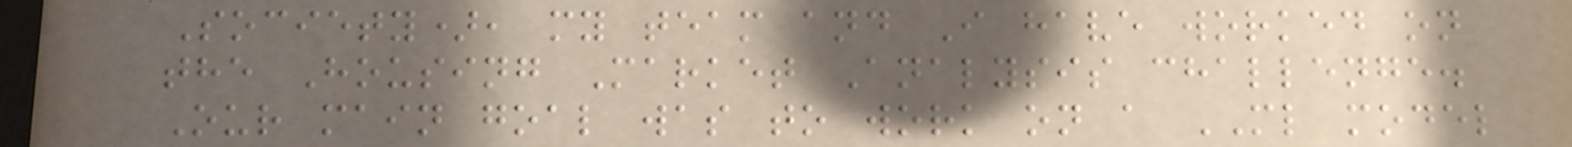Society), my team and I have worked on
the Housing Market Analysis challenge.
Our main goal was to work on a ML model
